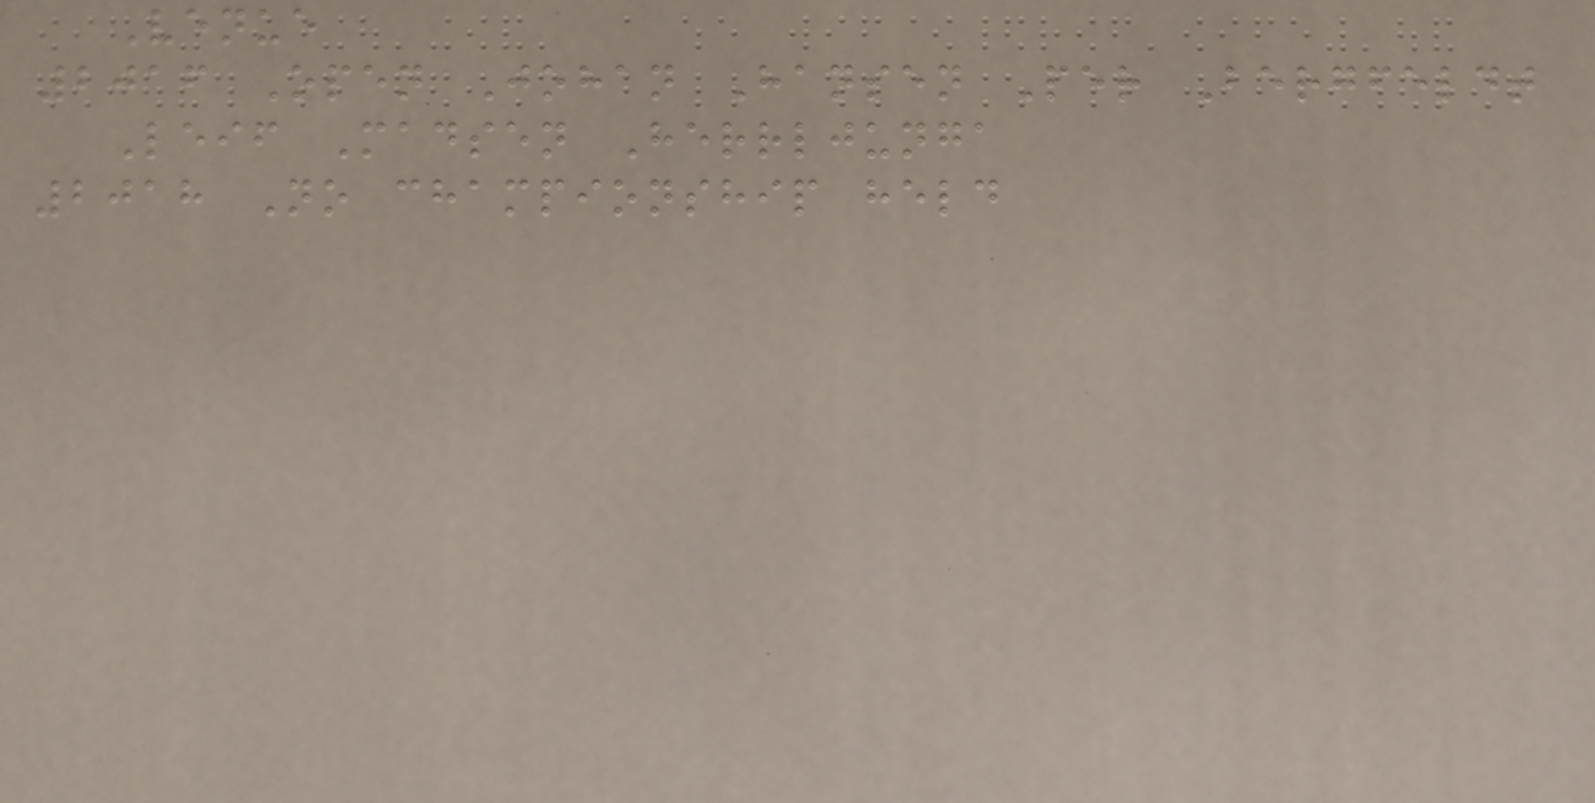Venue
2016 Open Johan Hansen Per Bergfeldt
Leif Madsen Herrljunga
2018 No championship held
